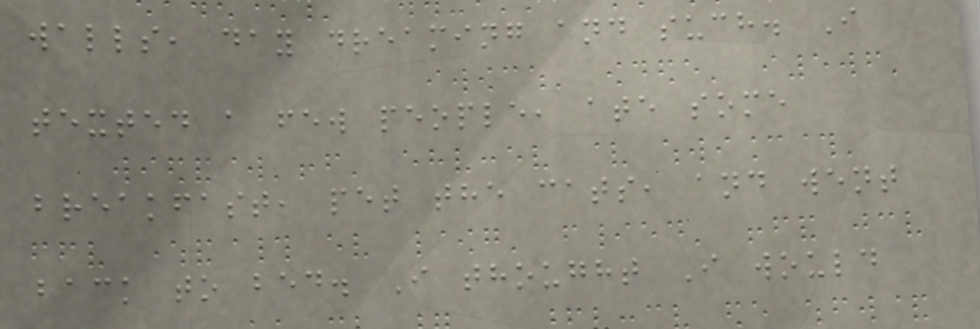walls, day dreaming and such. I
texted a few people, ate some
breakfast, pet the cats, and went
back to bed. I thought I would
